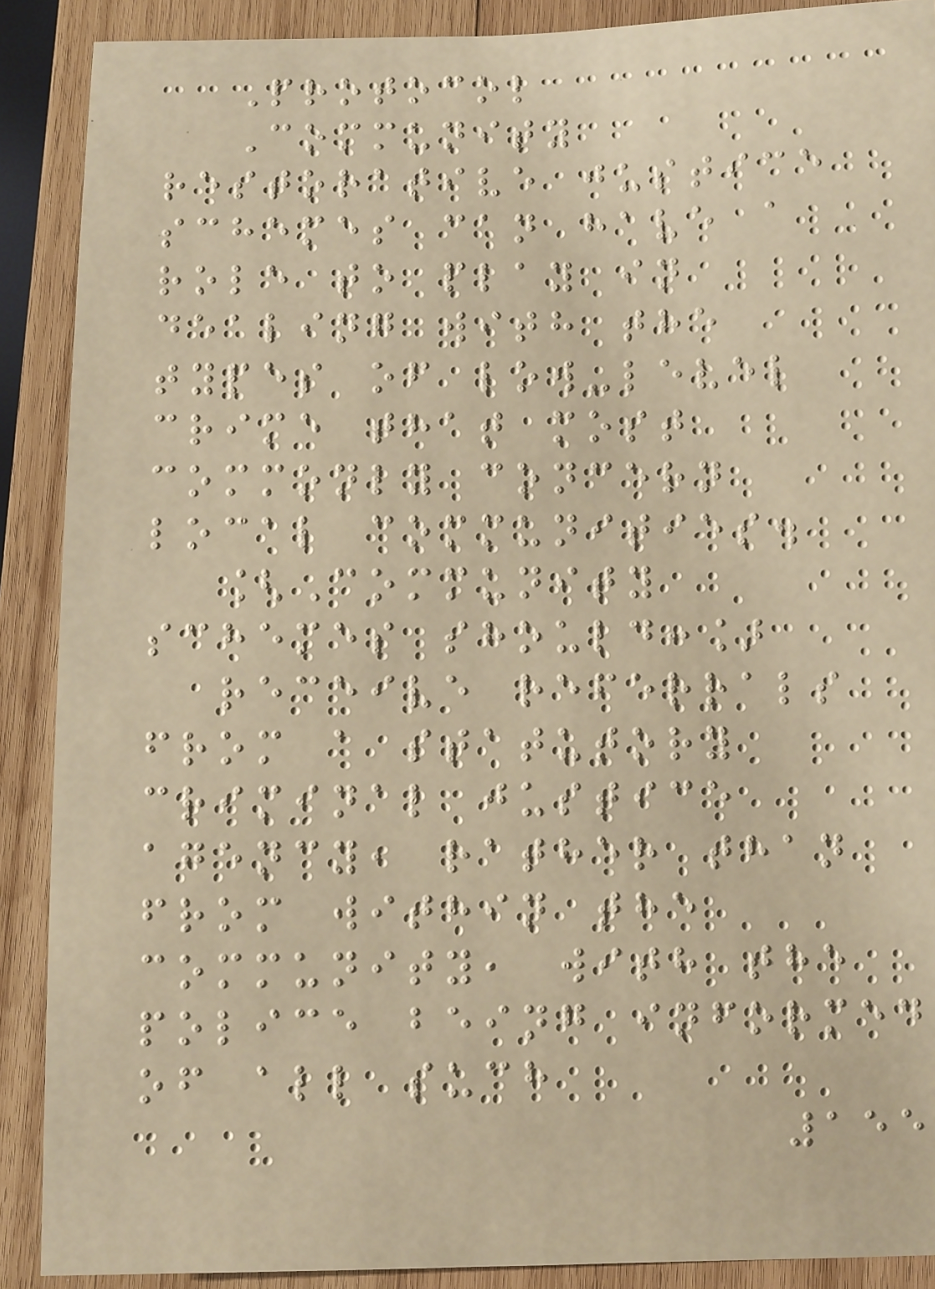Protocol
Community
restorative justice
schemes can have a
role to play in
dealing with the
types of low-level
crime that most
commonly concern
local communities.
[Community
schemes should:]
receive referrals
from a statutory
criminal justice
agency, rather than
from within the
community, with the
police being informed
of all such
155
